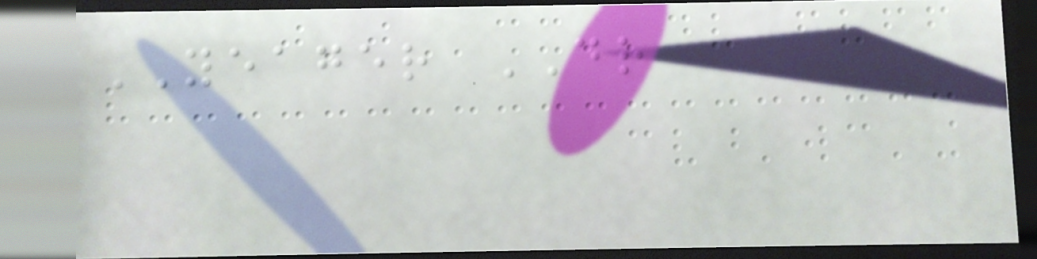YEAGER DR
